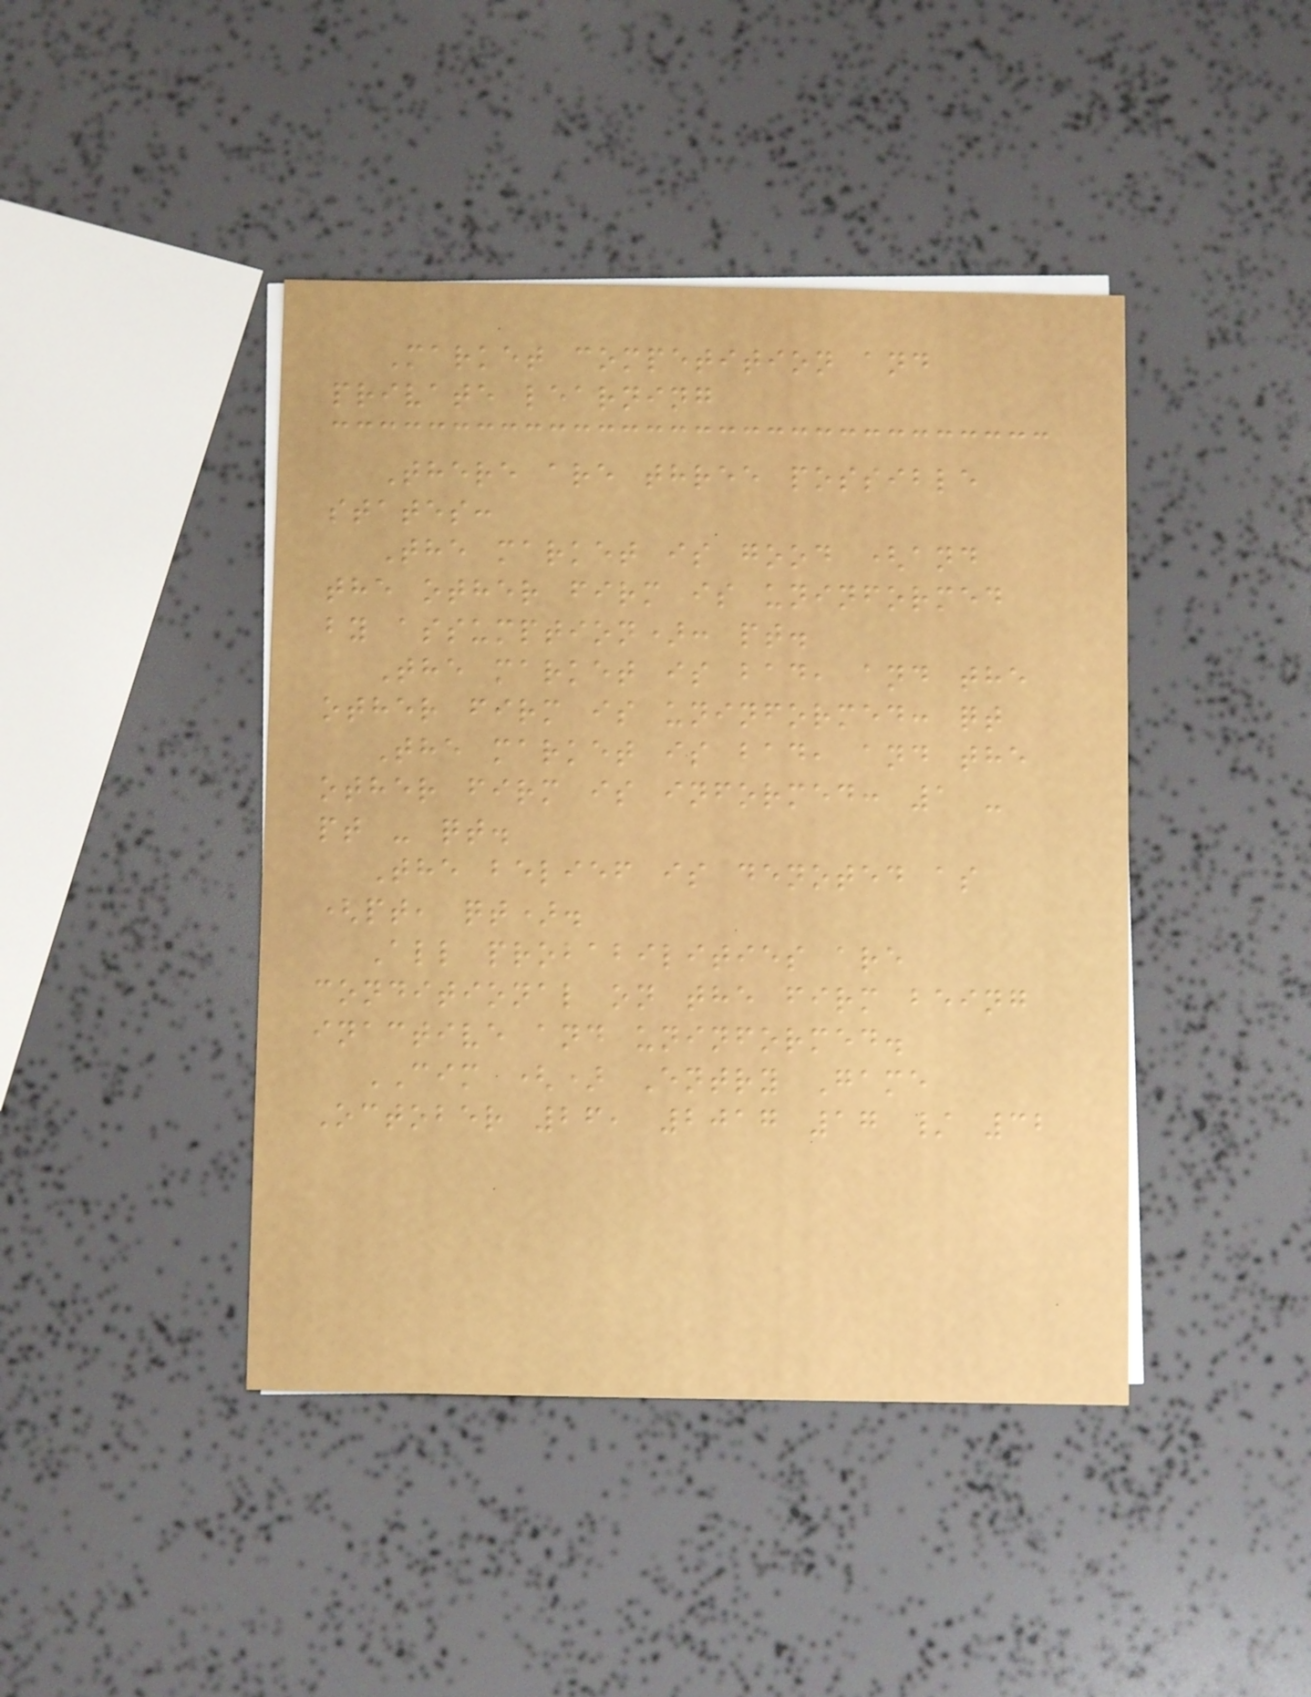Market competition and
private learning
There are three possible
states:
The market is good (and
the other firm is uninformed
by assumption): pt.
The market is bad, and the
other firm is uninformed: qt
The market is bad, and the
other firm is informed: 1 -
pt - qt.
The belief is denoted as
(pt, qt).
All probabilities are
conditional on the firm being
inactive and uninformed.
CIM () Entry Game
October 26, 2017 17 / 32
